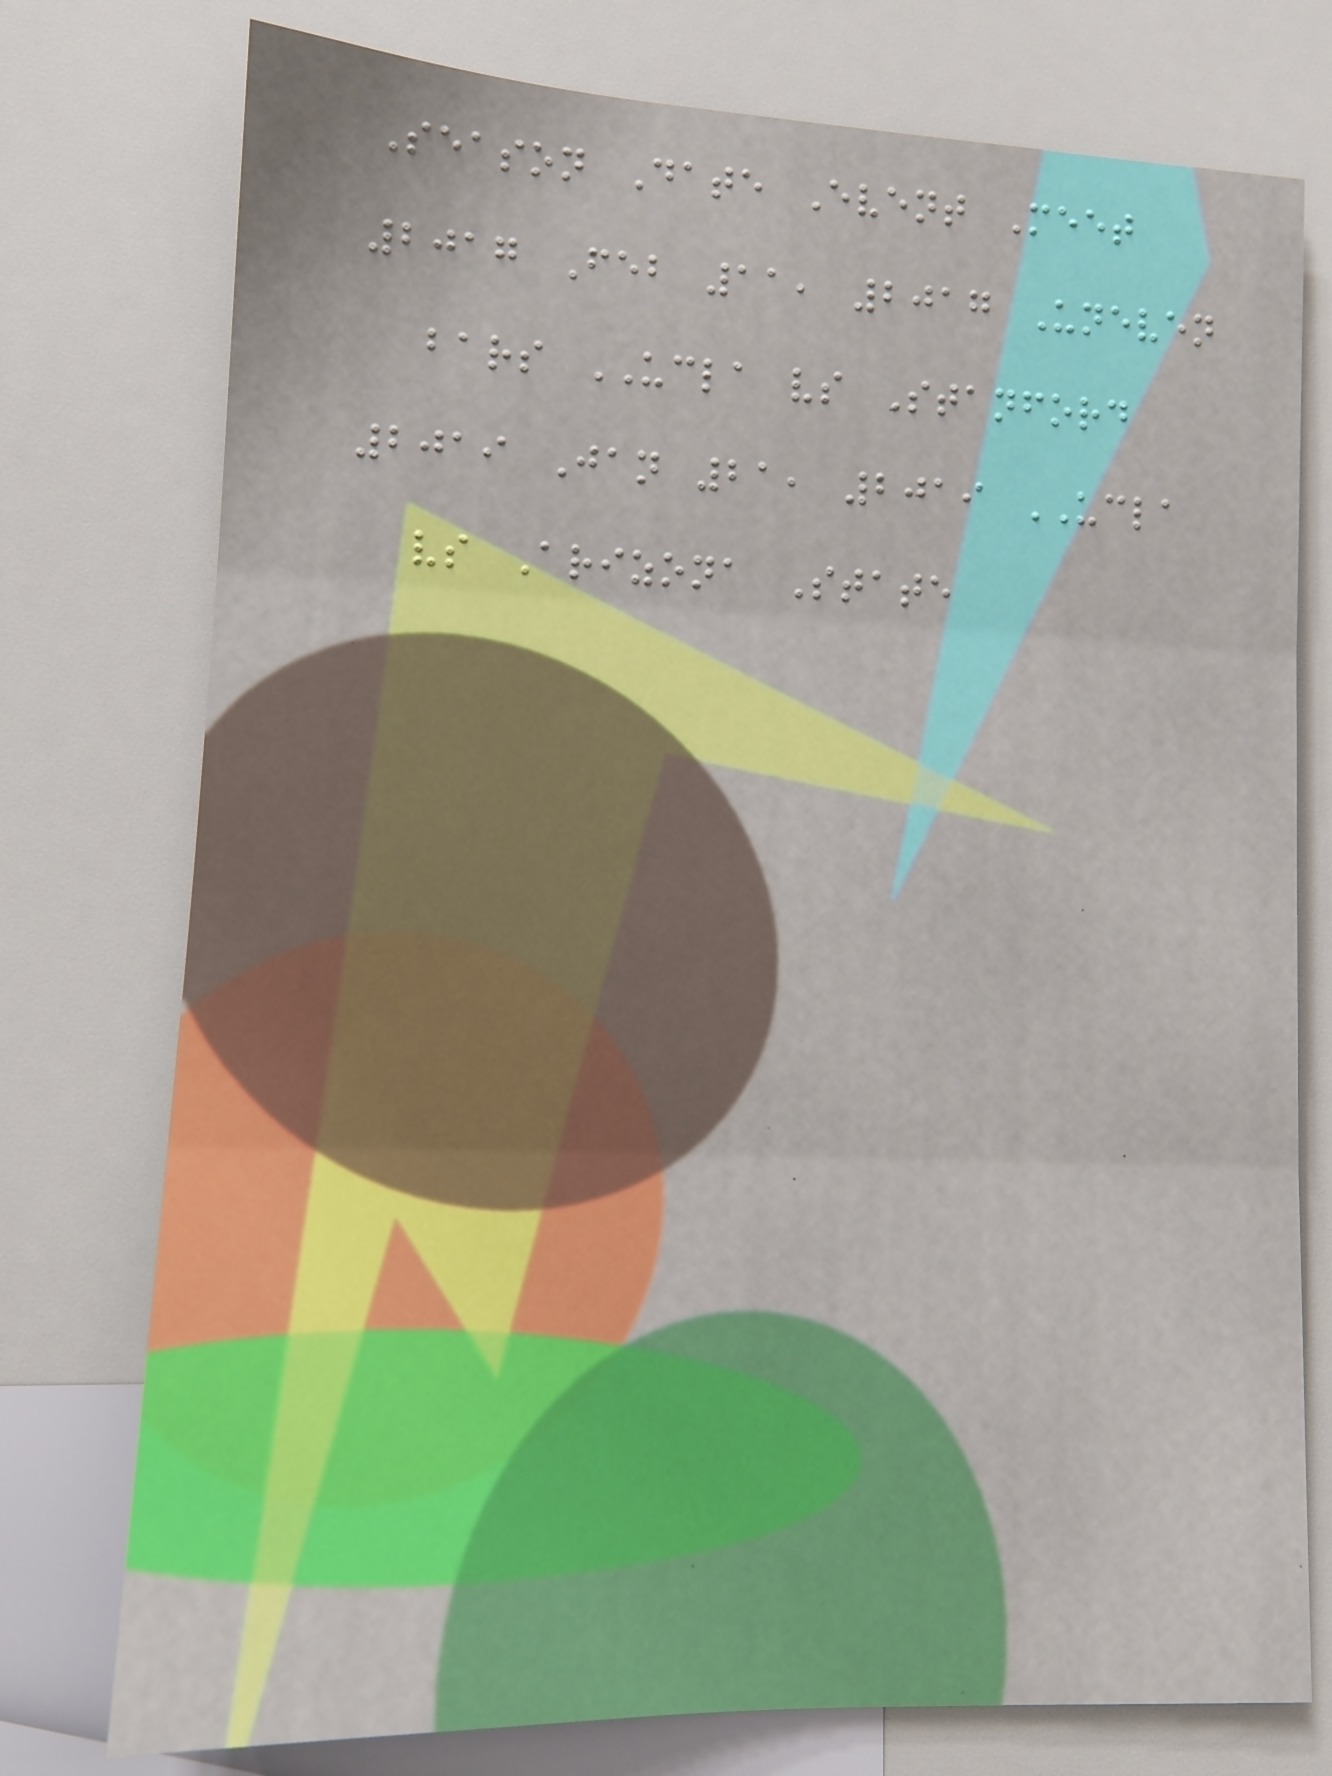Season Date Event Meet
2017 Feb 11, 2017 Uneven
bars UCLA vs Stanford
2019 Jan 21, 2019 UCLA
vs Arizona State
